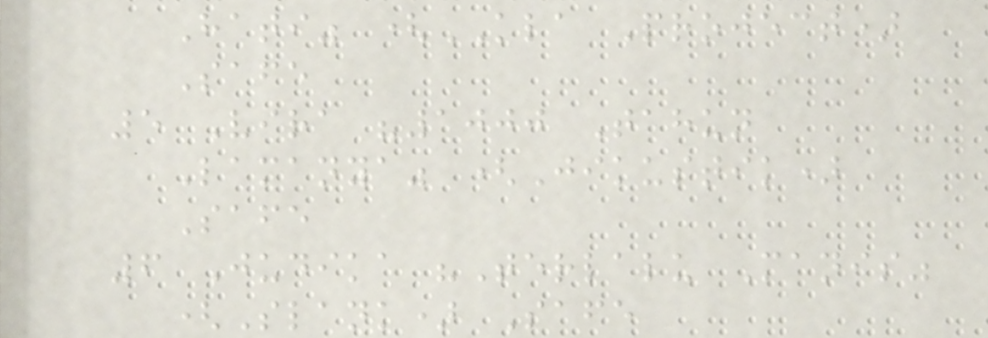Hati" (KLA Project)
Safe
5 Vira "1000 Tahun
Lamanya" (Jikustik)
Safe
6 Judika "Terlalu Manis"
(Slank) Safe
